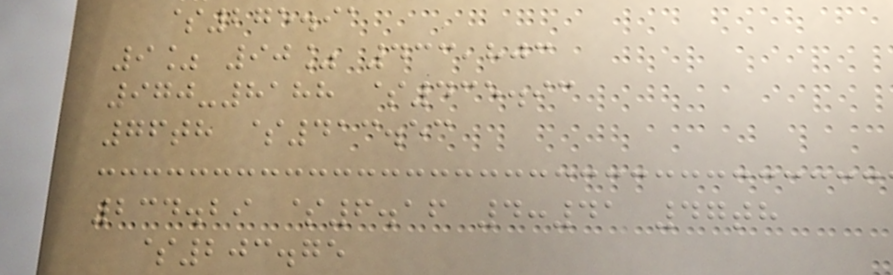$275.91
9% 90% 433,803
970-8188 $435.93
76th $413.53
234.29 $6.16 4:41 47th
$203.75
